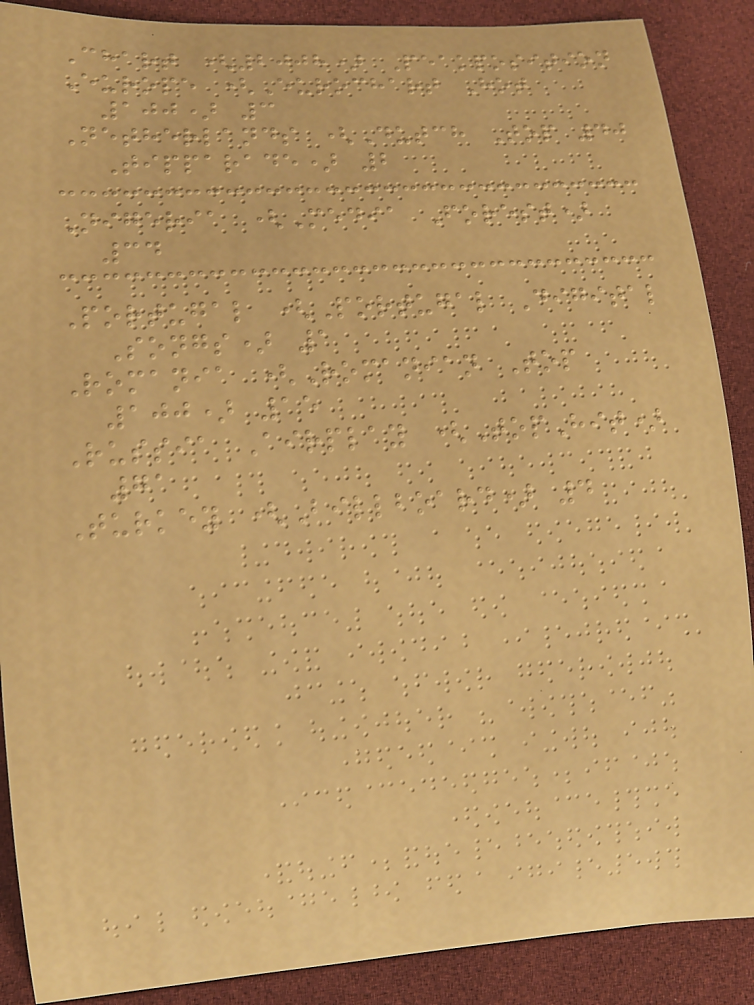Chart (2008) Peakposition
Europe (Eurochart Hot
100) 3
Netherlands (Dutch Top 40
Tipparade) 2
Nigeria (Media Forest)
34
Portugal (Portugal Digital
Songs) 1
Romania (Romanian Top
100) 15
Russia Airplay (TopHit)
71
Turkey (Billboard) 4
